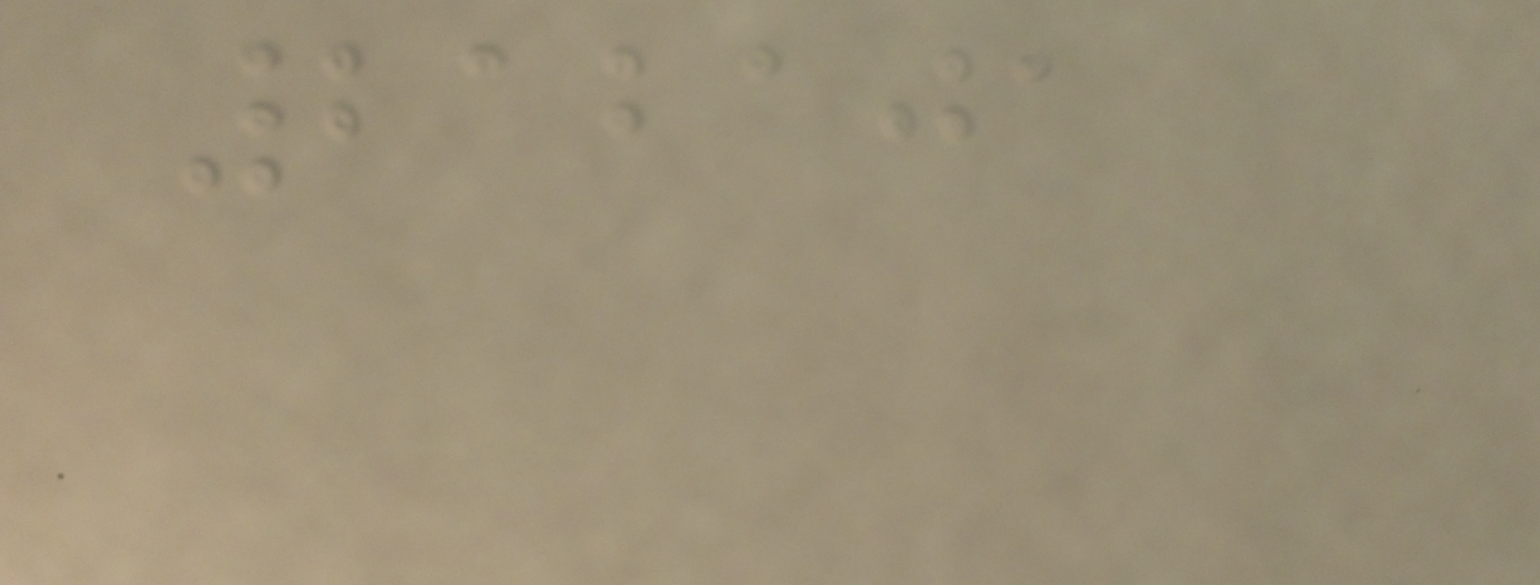212101
